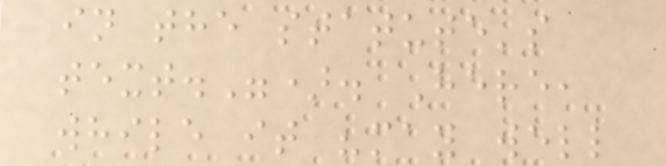in the statute's
text."). Here,
while it "may well
